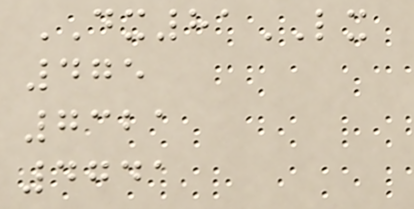DX81LX
475
7321
4741
